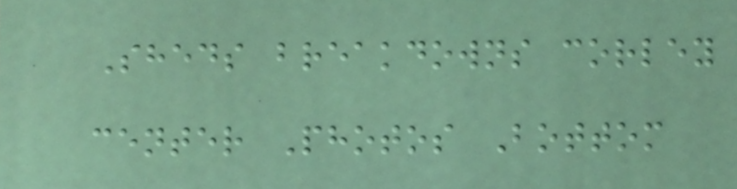Sheds breakdowns corley
center Photos Bottom
